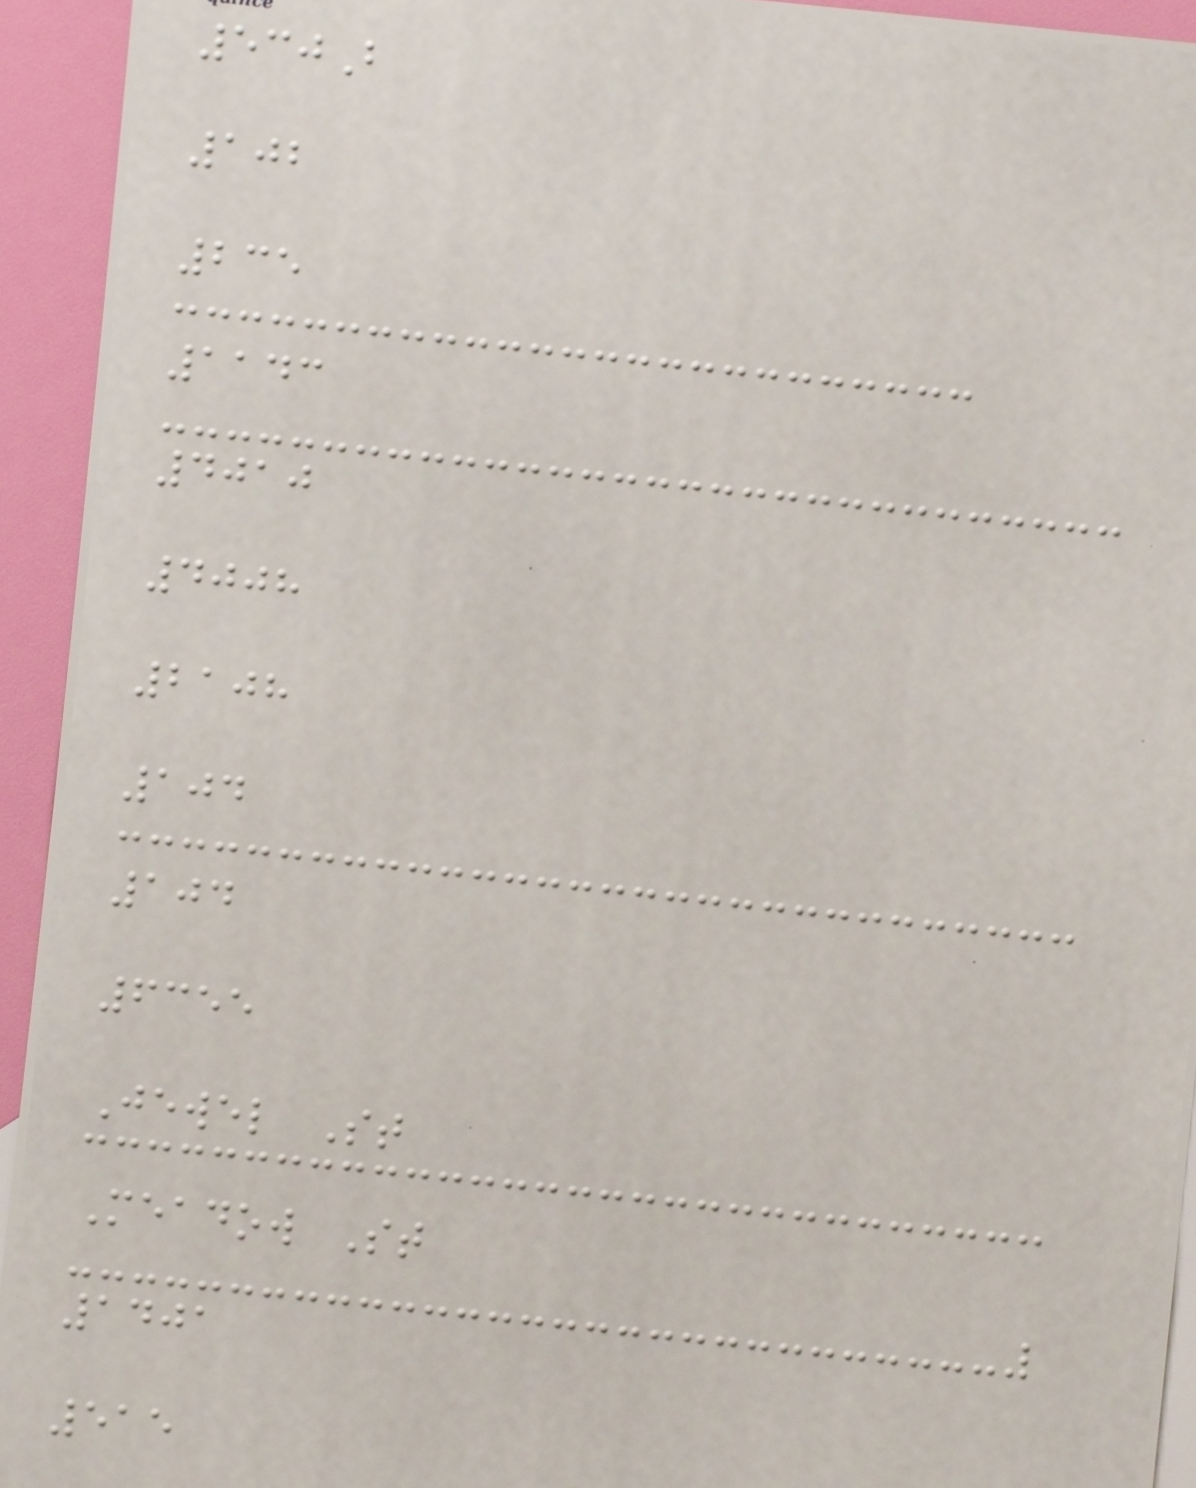530B
102
235
1143
4010
4008
2108
104
104
6355
Jewel St
Meadow St
1401
515
